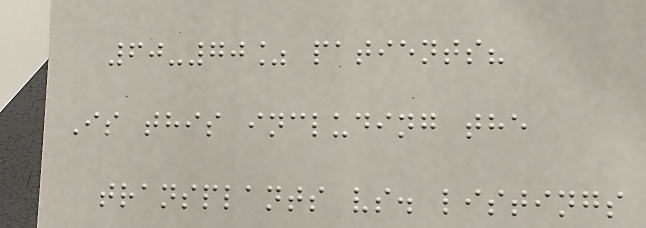60-70% patients?
Is this including the
transplants vs. listings
